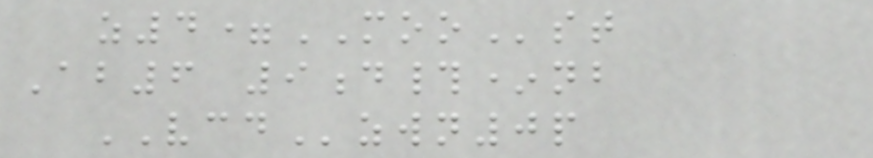z4=MOOst
Ab6 9d#*nb
VCDzwn0p
